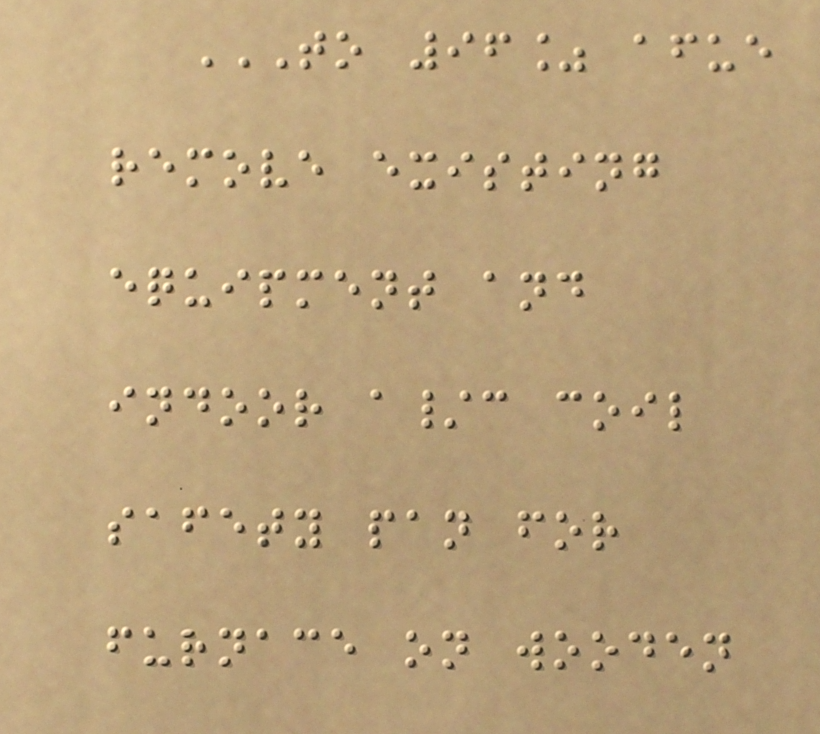TO 96% AFUE
REMOVE EXISTING
EQUIPMENT AND
INDOOR A/C COIL
SAFETY PAN FOR
FURNACE ON WOODEN
